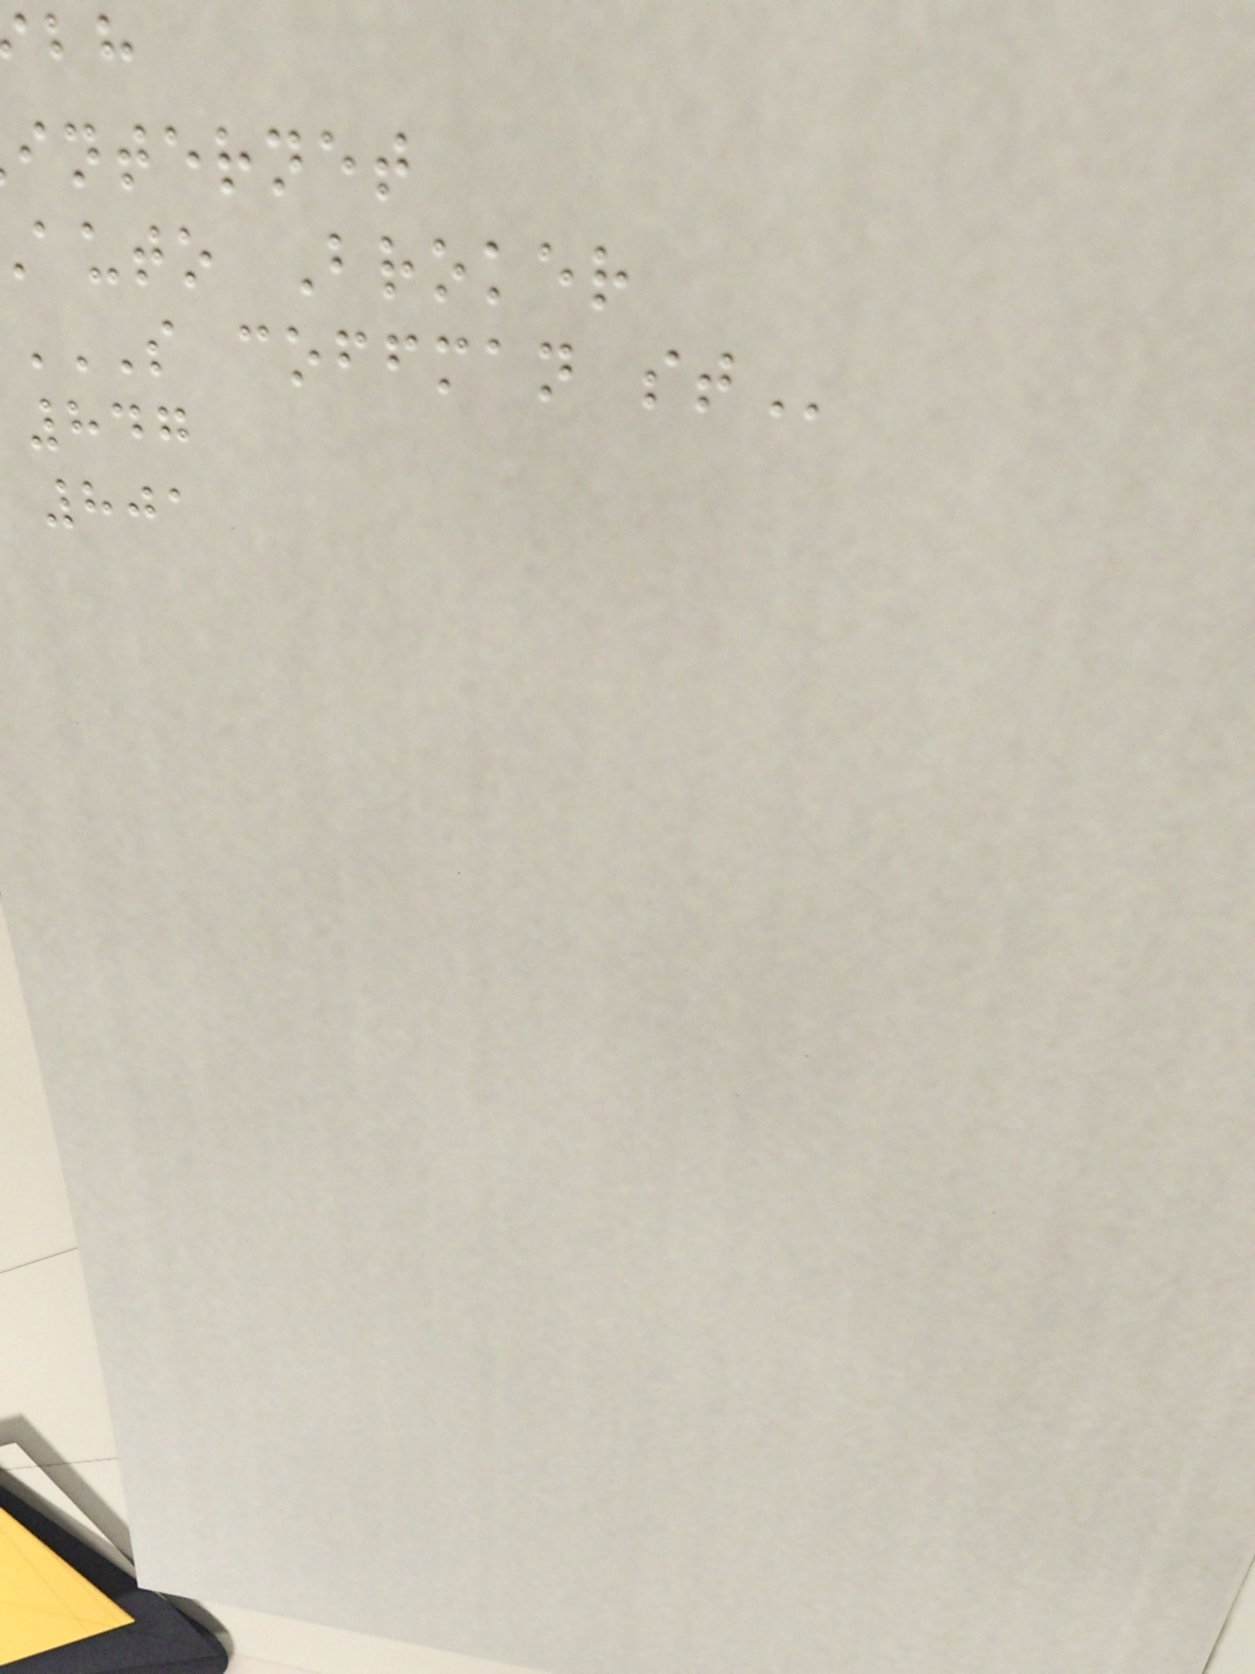internet
auto Broker
S COFFMAN ST
847
801
